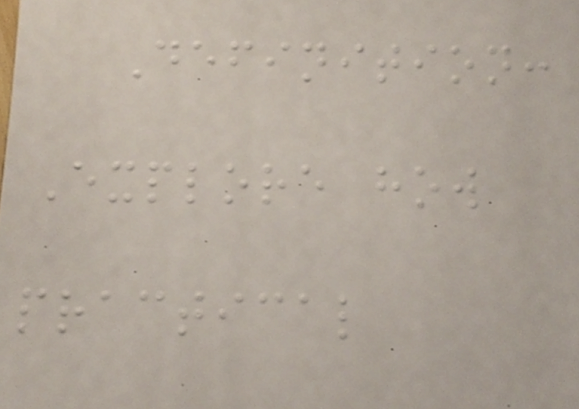Definition:
Explore how
practical
